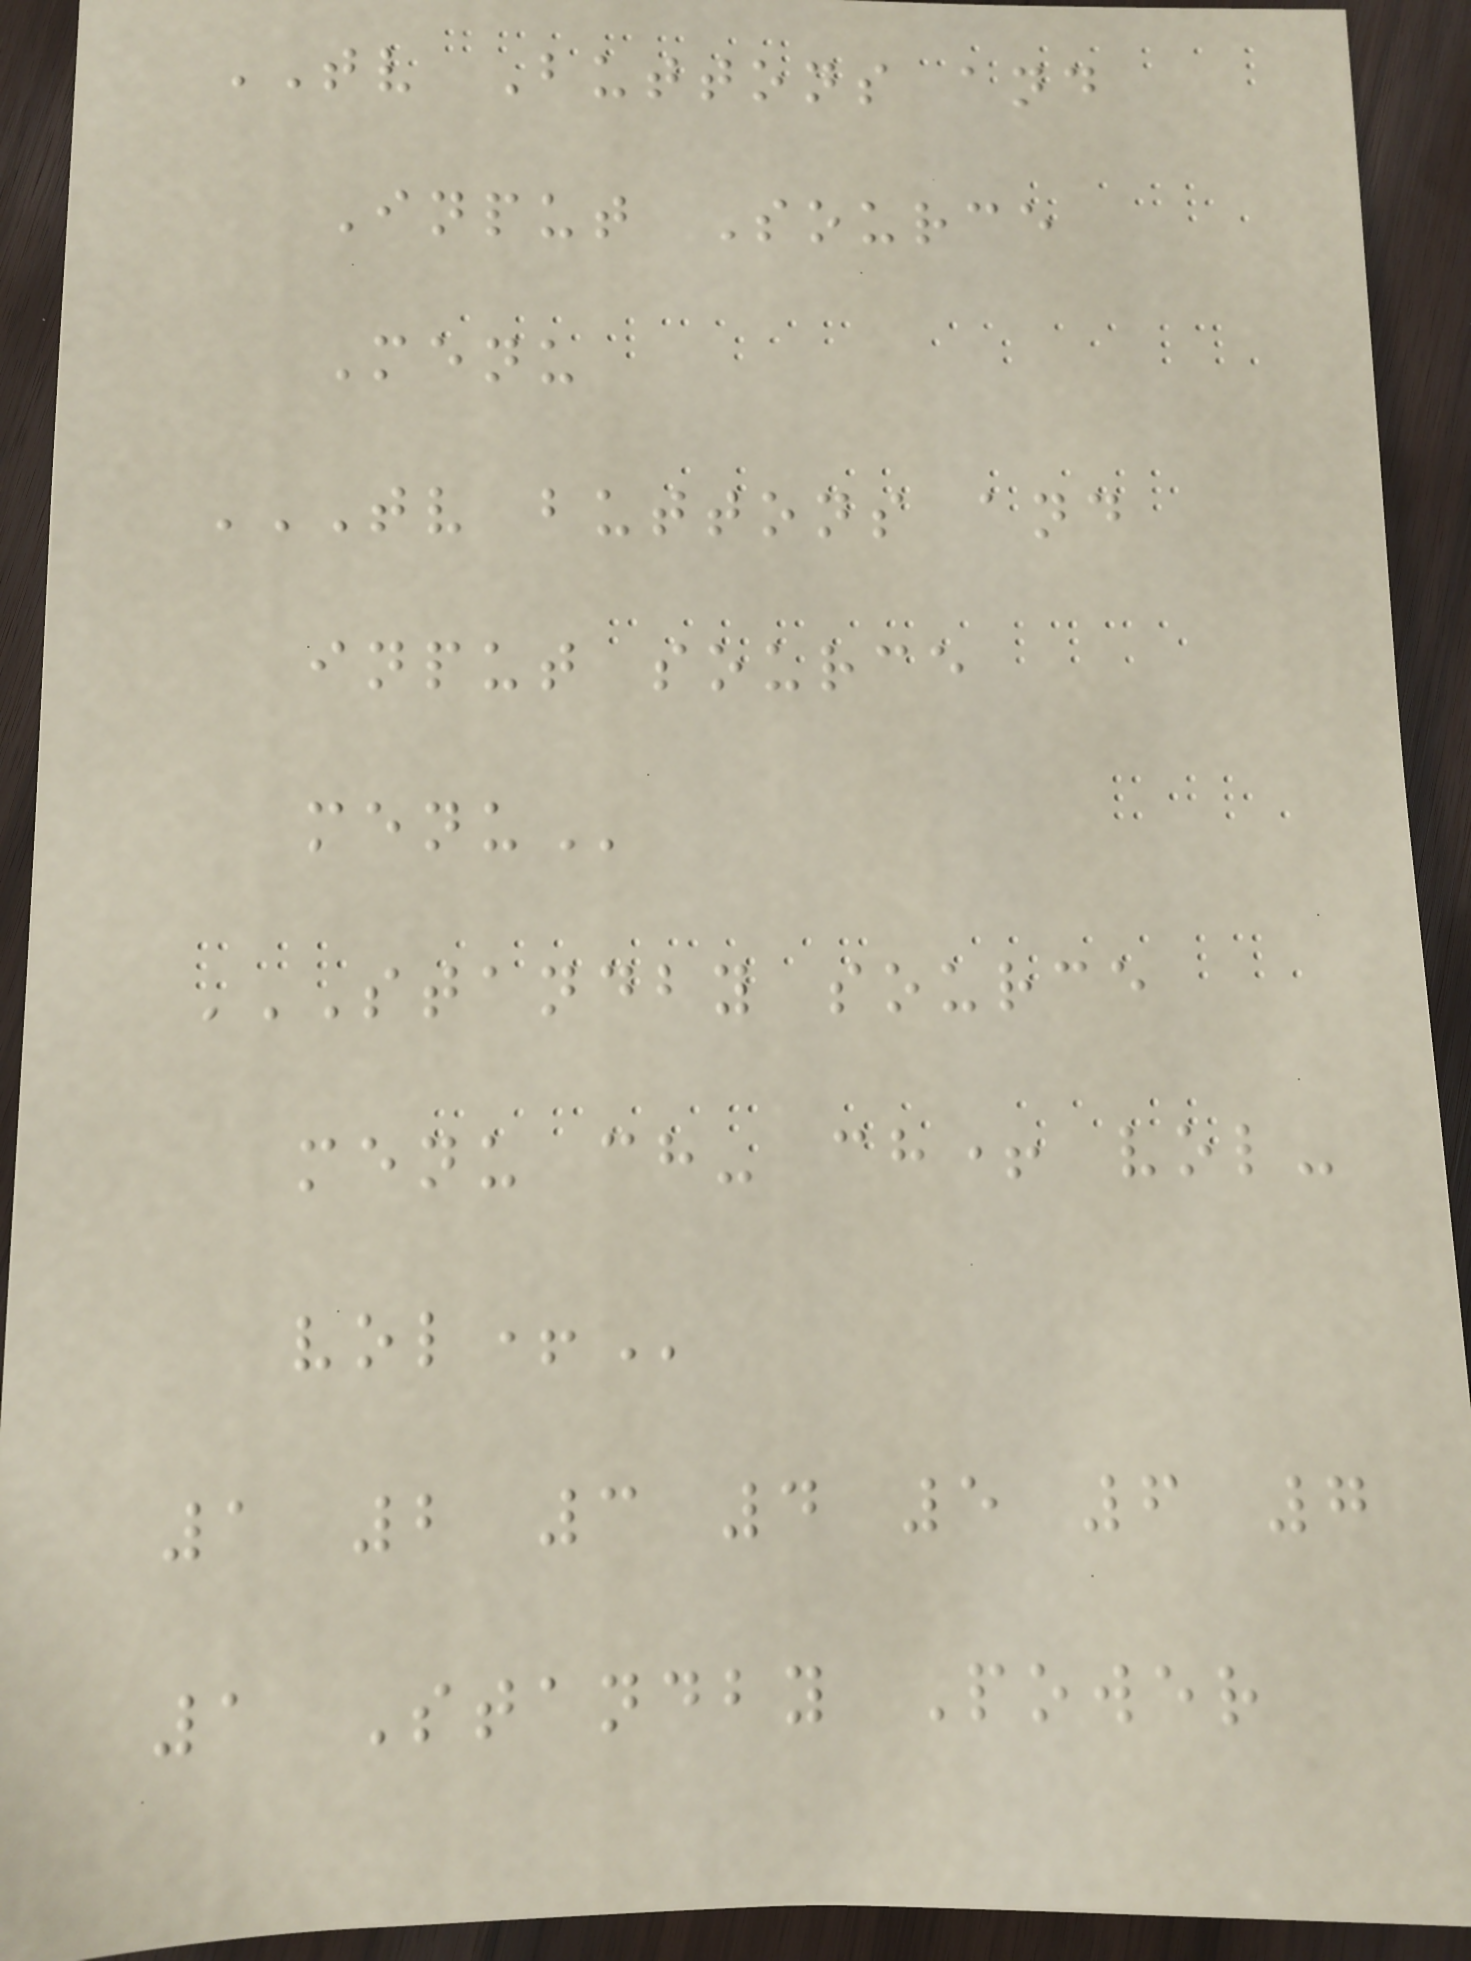TV Buttons and
Input Source
Menu
TV BUTTONS AND
INPUT SOURCE
MENU
STANDBY SOURCE
MENU CH- CH+ VOL-
VOL+
1 2 3 4 5 6 7
1 Standby Power
